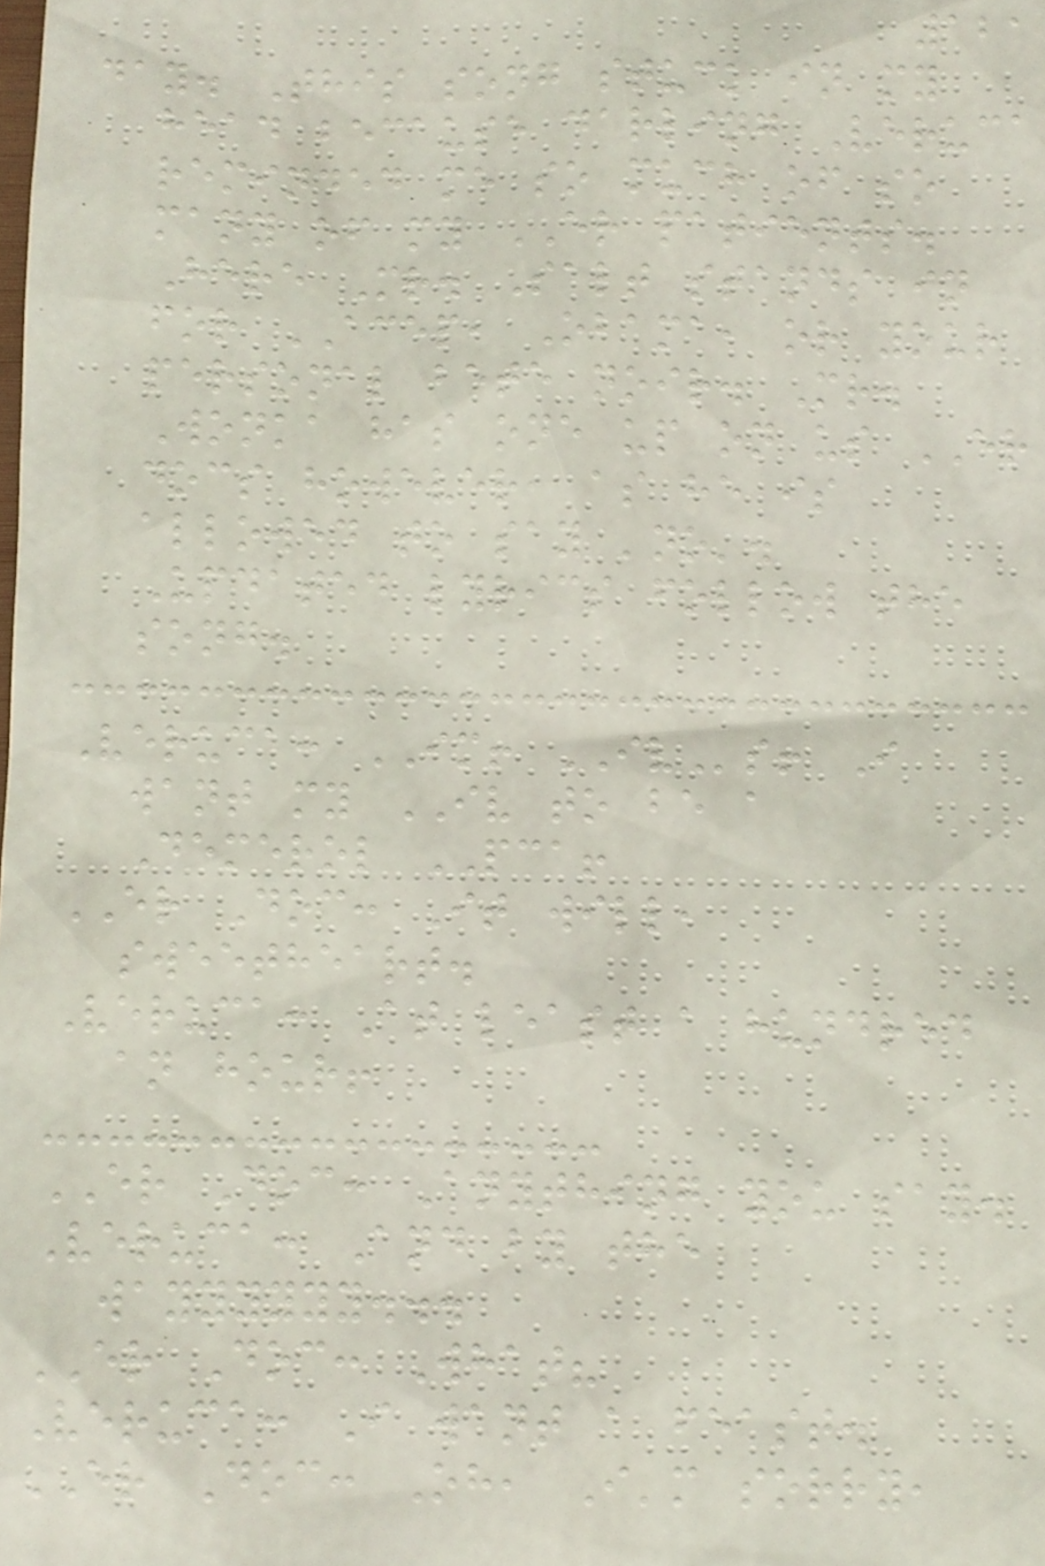121
day. This song stuck in my
head because darling Veruca
reminded me so much of so
many of my ER patients.
Here Mr. Salt stands in
for ACEP, Obama, or your
personal bete noir. Mr.
Wonka has one up on us ER
docs however, as he is
allowed to say 'no'.
Updated lyrics follow the
song.
Veruca: IM! IVs! I
want my IV to be a
Demerol PCA!
ER Doc: It will,
sweetheart.
Veruca: At least a hundred
an hour!
ER Doc: Anything you say.
Veruca: And by the
wayyyyyy...
ER Doc: What?
Veruca: I want a feast.
ER Doc: Oh, I'm sorry,
